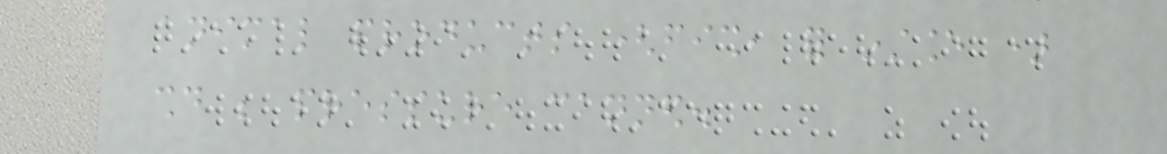animal products (fish, for instance )
should be pressure canned.
